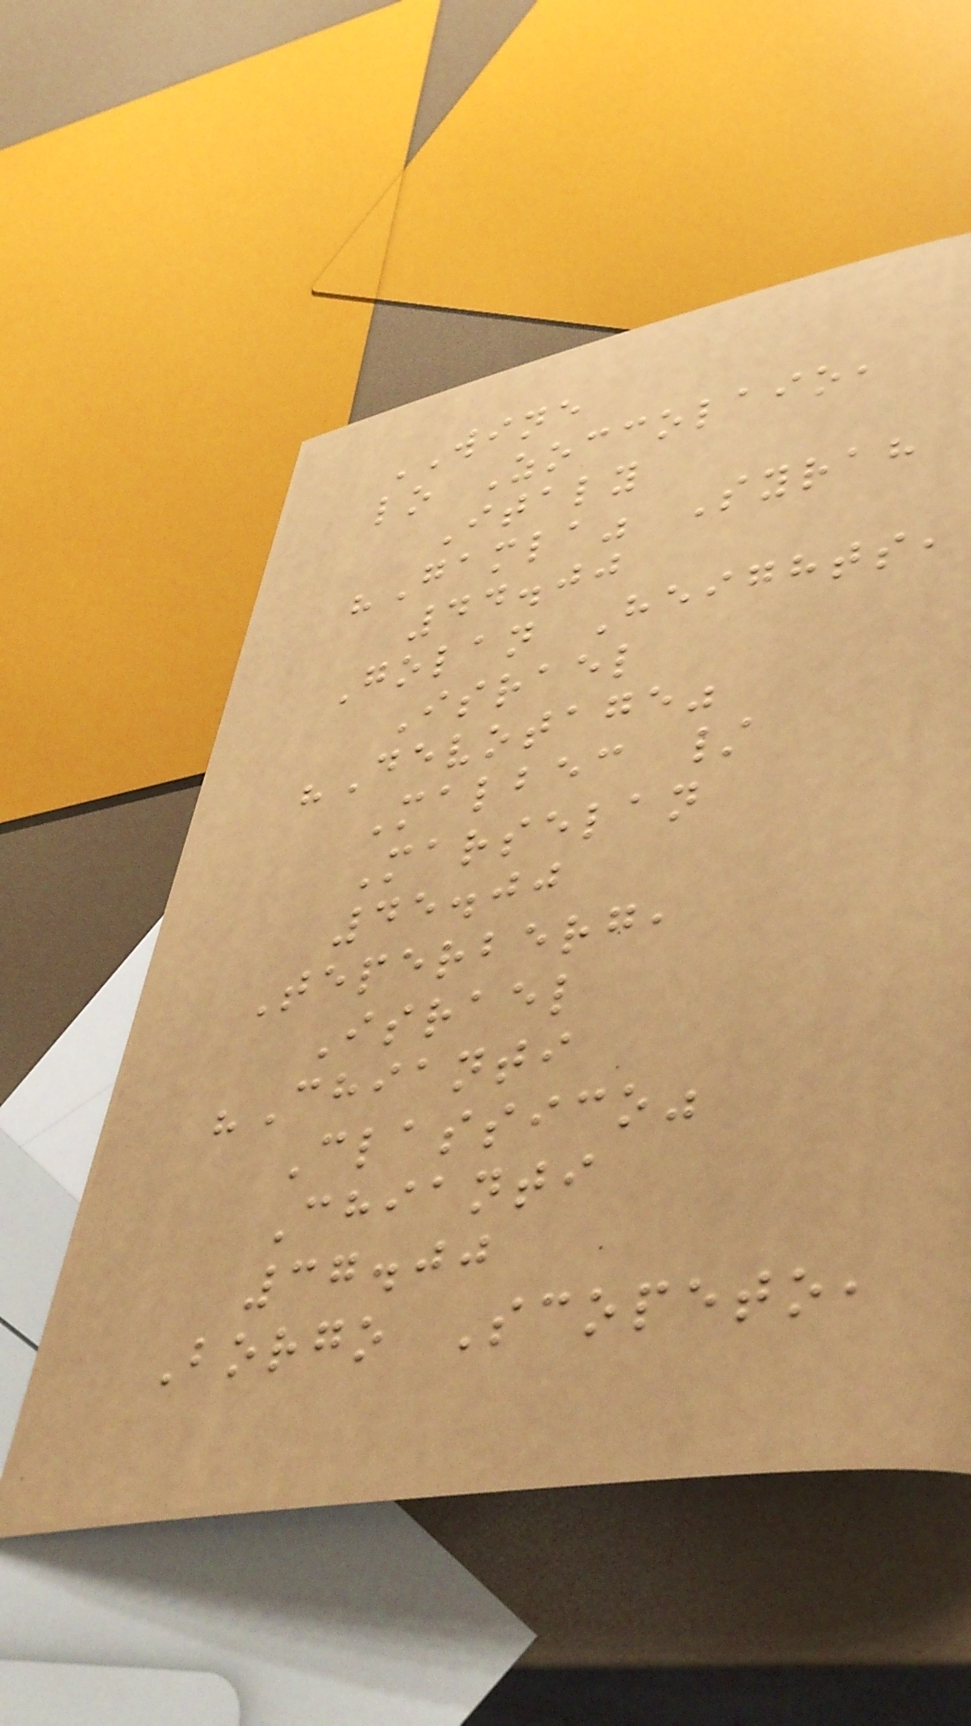WINE
lo Zoccolaio,
Italy
"Gamla" Syrah
44.00
Golan Heights,
Israel
"Devotage"
Malbec /
Marselan
45.00
Teperberg,
Israel
"Chianti
Classico"
Chianti
37.00
Borgo Scopeto,
